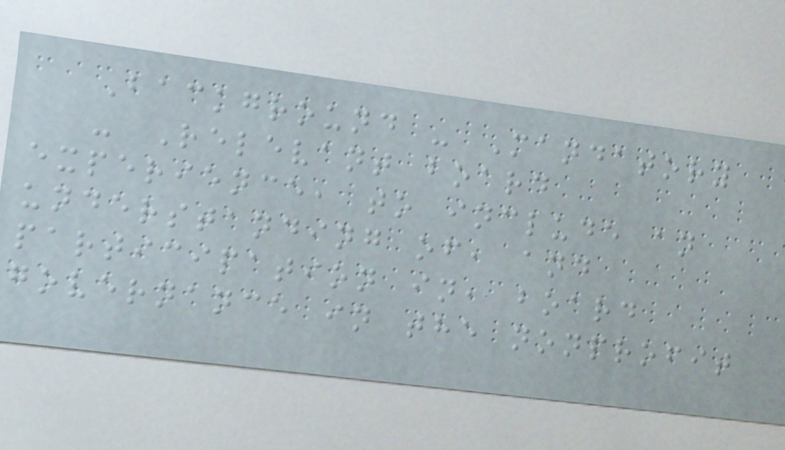Background - Mandatory
- Relevant board
experience, to include an
understanding of, and
participation in, board
governance in the nonprofit
